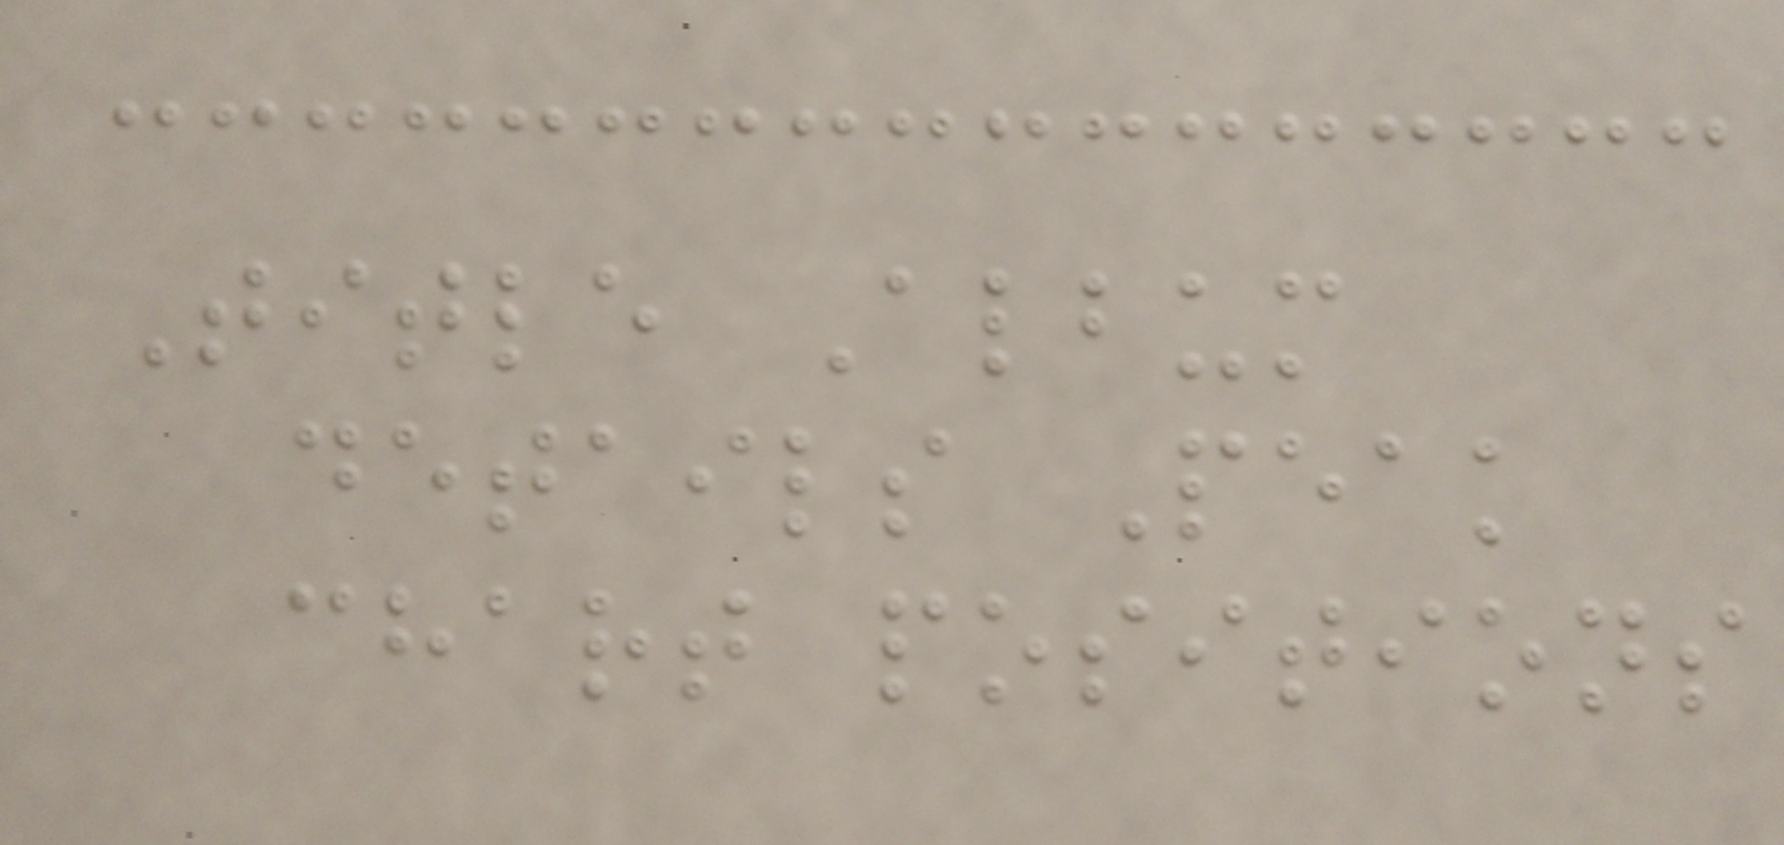Title Album
details Peak
chart positions
